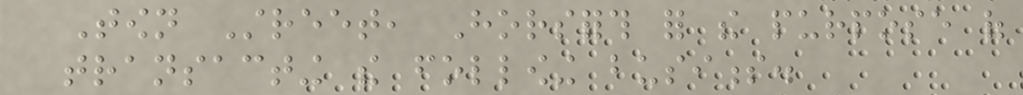Town Street, Horsforth for the purpose of
transacting the following business.
